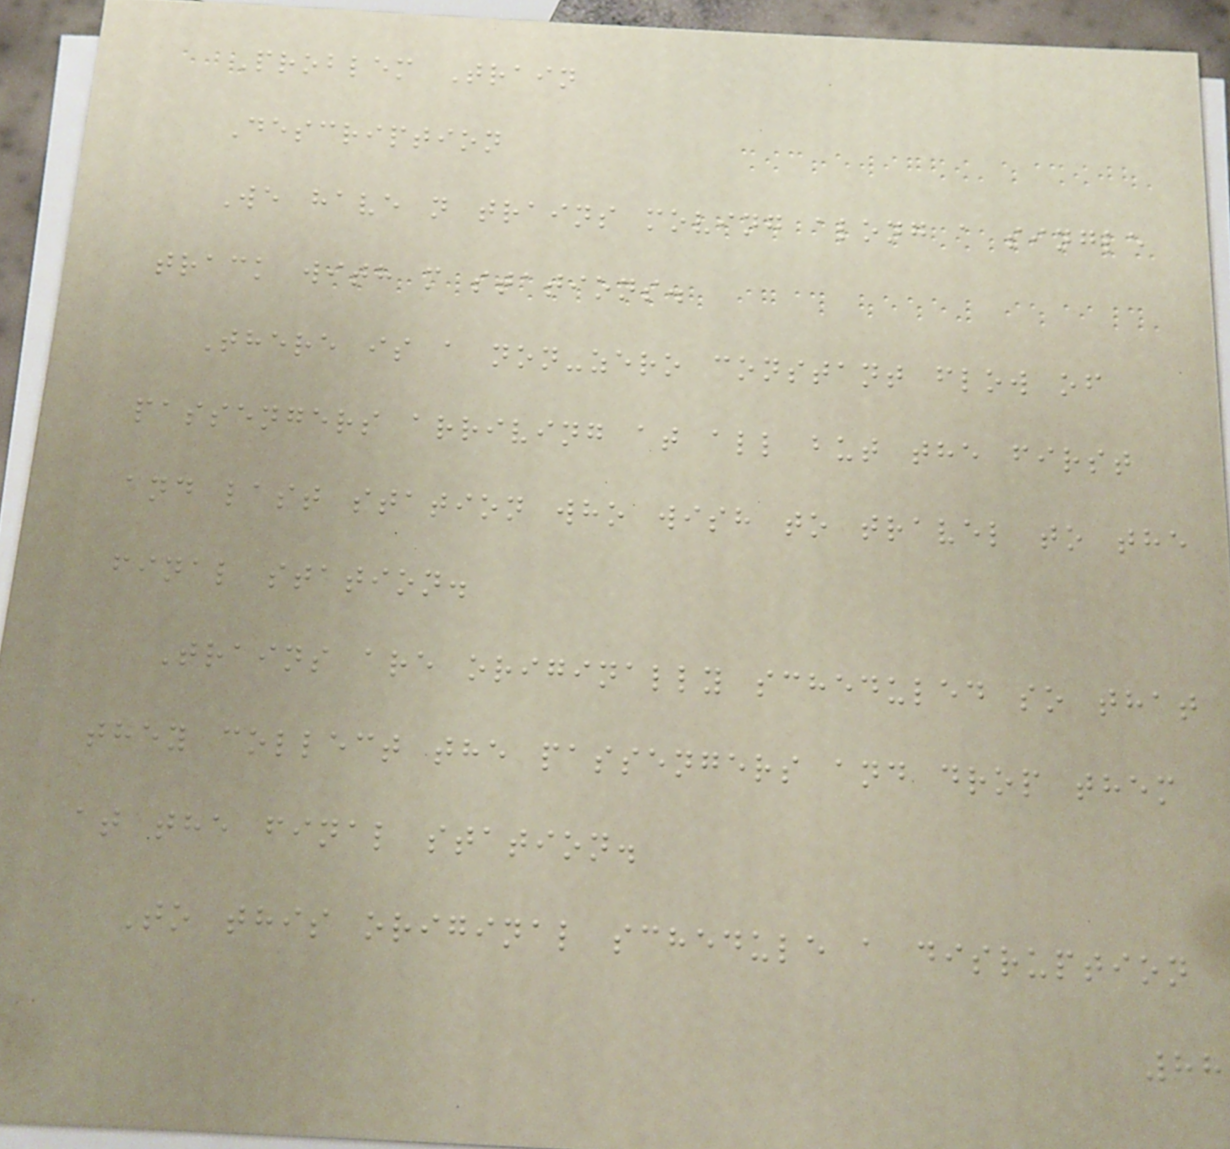Problem Train
Description
We have n trains moving along a single
track with m stations.
There is a non-zero constant flow of
passengers arriving at all but the first
and last station who wish to travel to the
final station.
Trains are originally scheduled so that
they collect the passengers and drop them
at the final station.
To this original schedule a disruption
88
